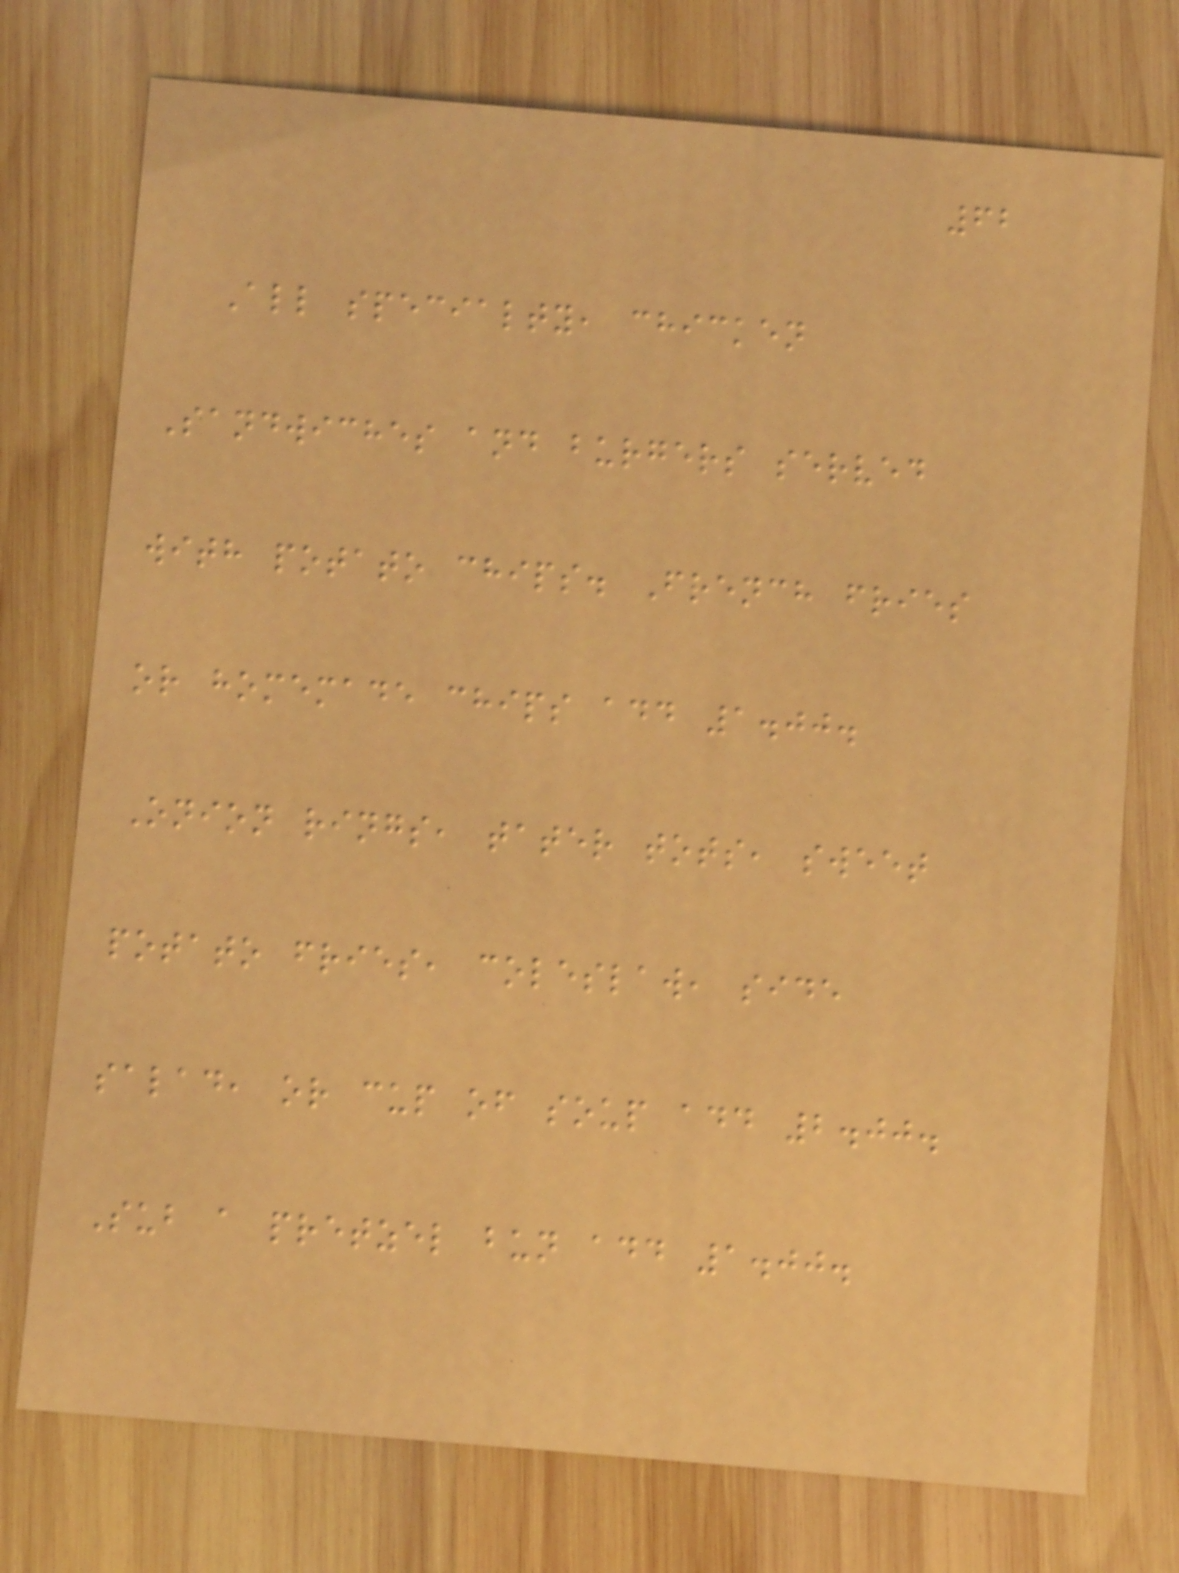62
All specialty, chicken
Sandwiches and burgers served
with potato chips. French fries
or homemade chips add 1.00.
Onion rings, tater tots, sweet
potato fries, coleslaw, side
salad, or cup of soup add 2.00.
Sub a pretzel bun add 1.00.
